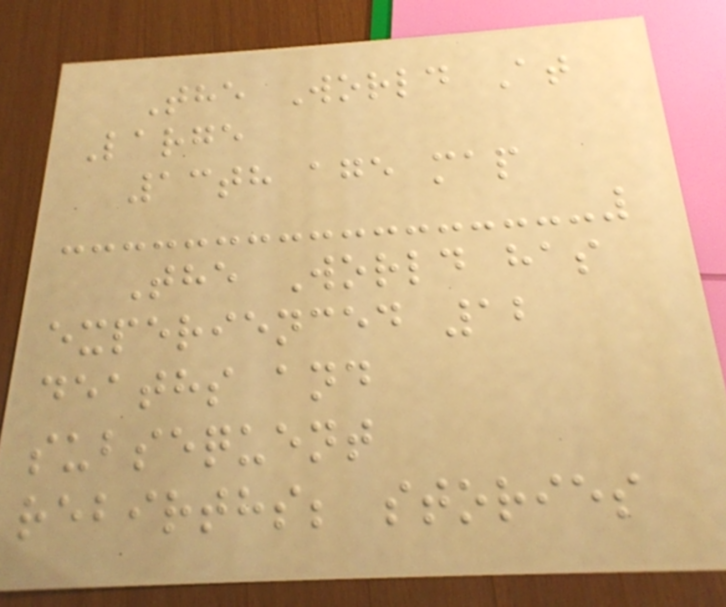The World At
Large
13th age map
The World has
experienced 12
deaths and
subsequent
rebirths; stories
